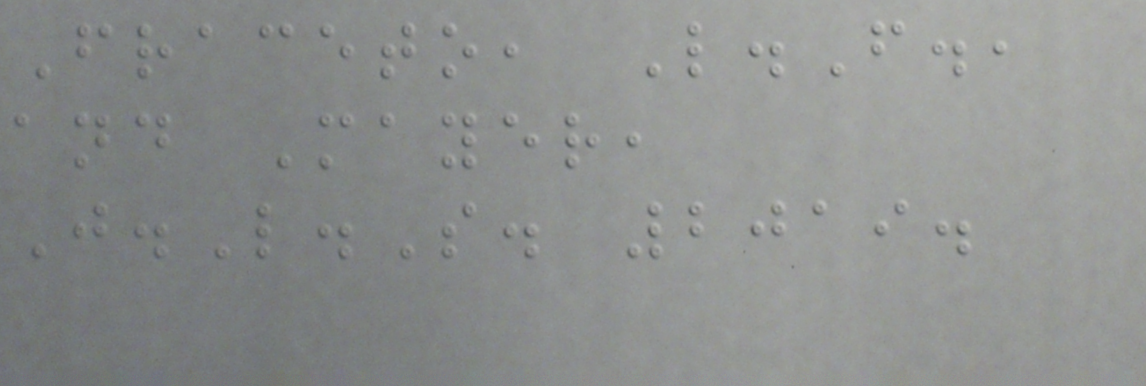Fraceto, L.F.,
and Mayer,
J.L.S. 2019.
